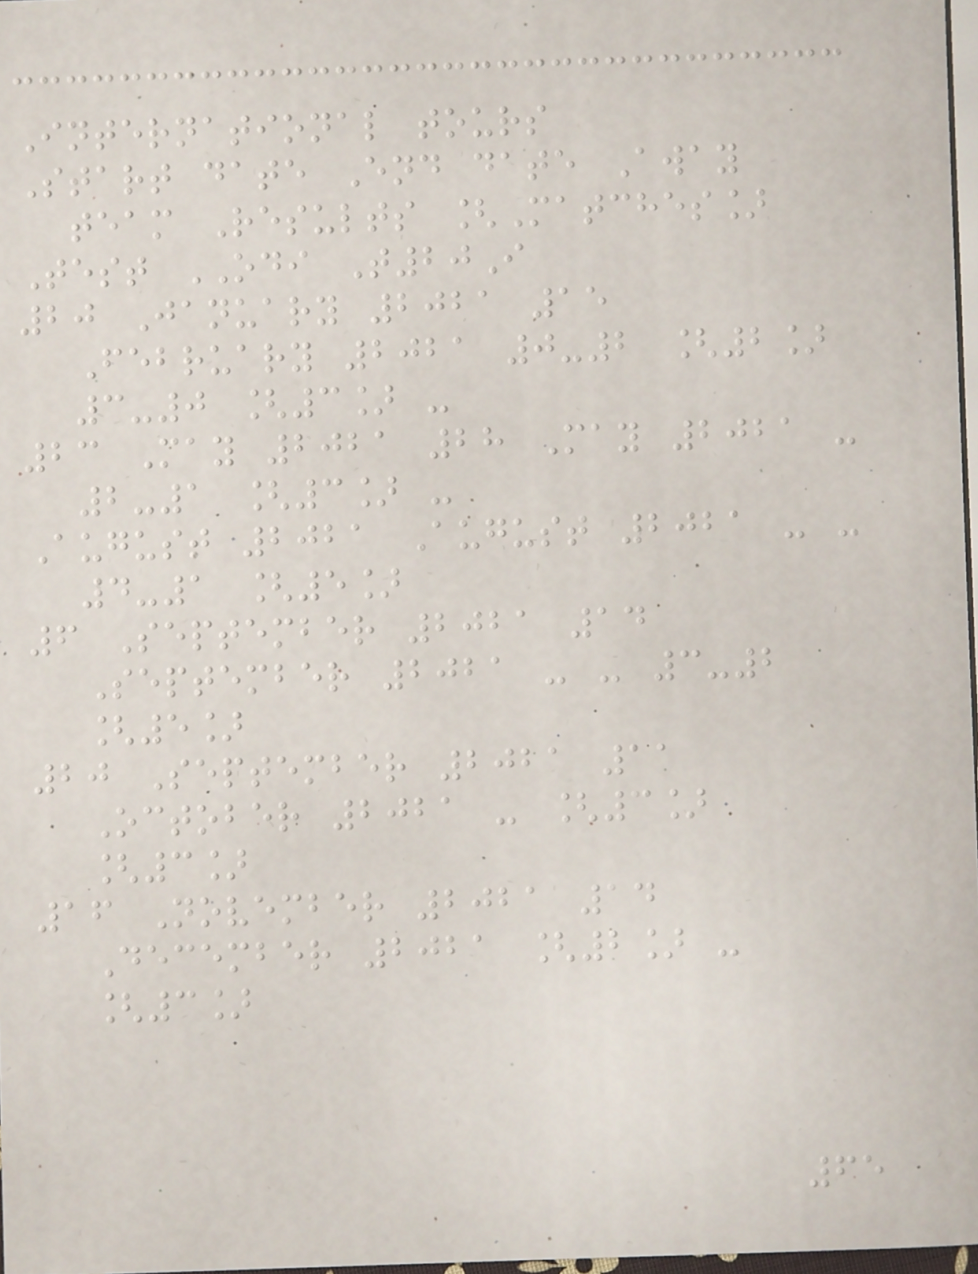International tours
Start date End date Away
team Results [Matches]
Test ODI T20I
20 January 2021 15
February 2021 0-2 [2]
3-0 [3] -
23 May 2021 28 May 2021 -
2-1 [3] -
August 2021 August 2021 - -
4-1 [5]
6 September 2021 14
September 2021 - - 3-2
[5]
20 September 2021 11
October 2021 - [3]
[3]
16 November 2021 14
December 2021 [2] -
[3]
65
